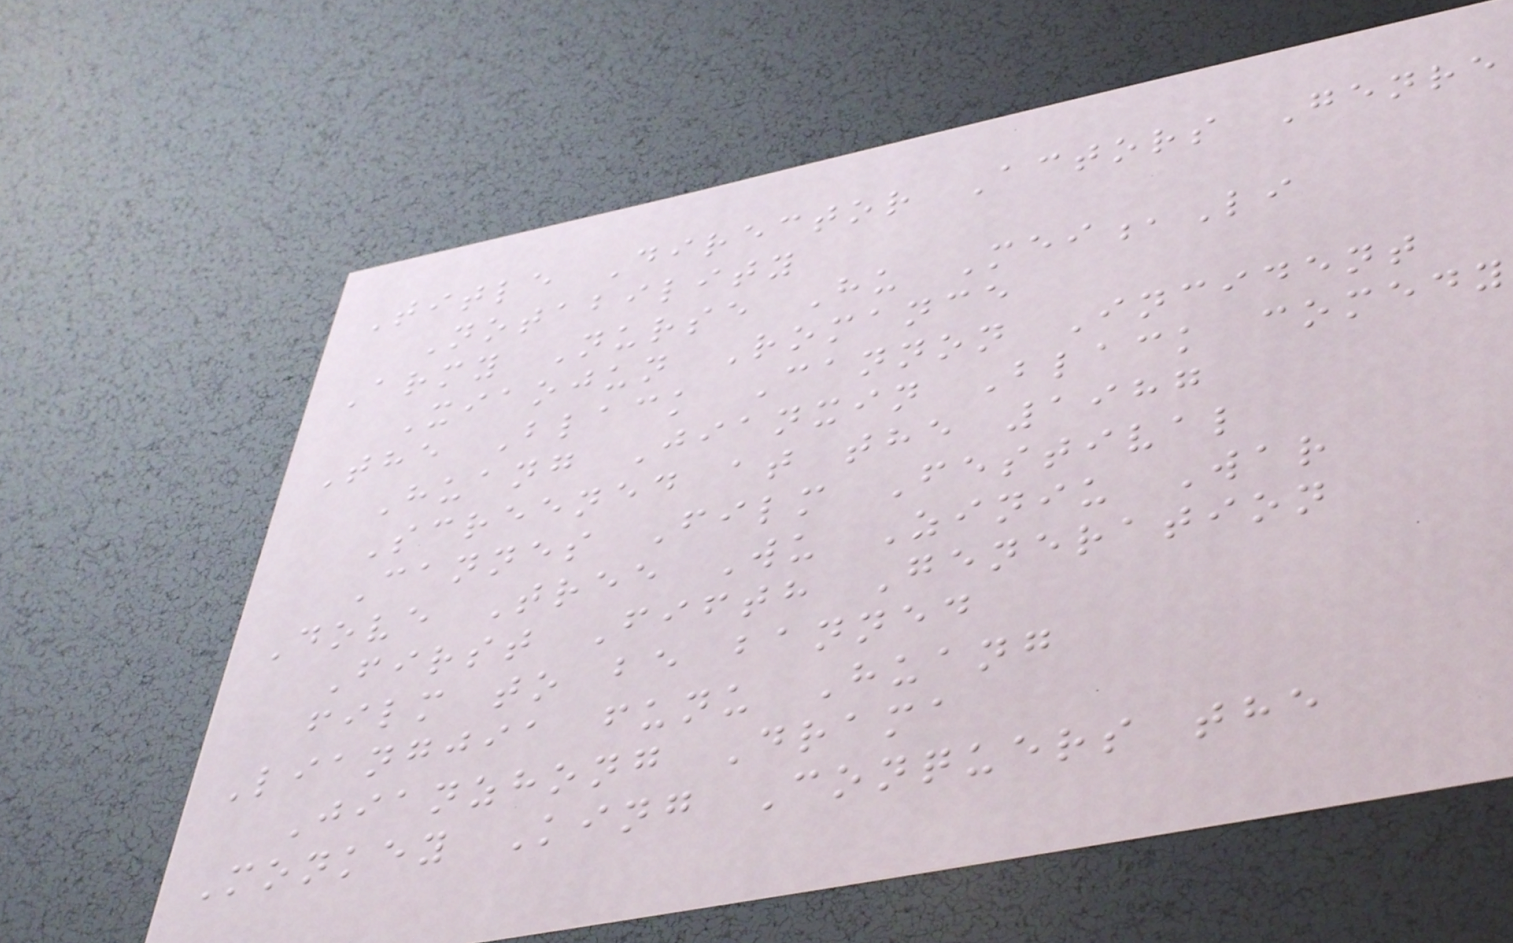Title Director Actors Genre
Notability
Army Nurse Hu Mei,Li
Xiaojun Romance
The Black Cannon Incident
Huang Jianxin Black comedy
Screened at the 1987
Cannes Film Festival
Dove Tree Wu Ziniu War
First Fifth Generation
film to be banned
Liangjia funu Huang
Jianzhong Drama
Monkey King Conquers the
